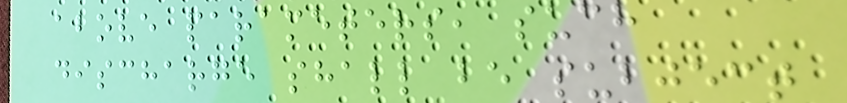above parameters, such
discharge shall be subject
